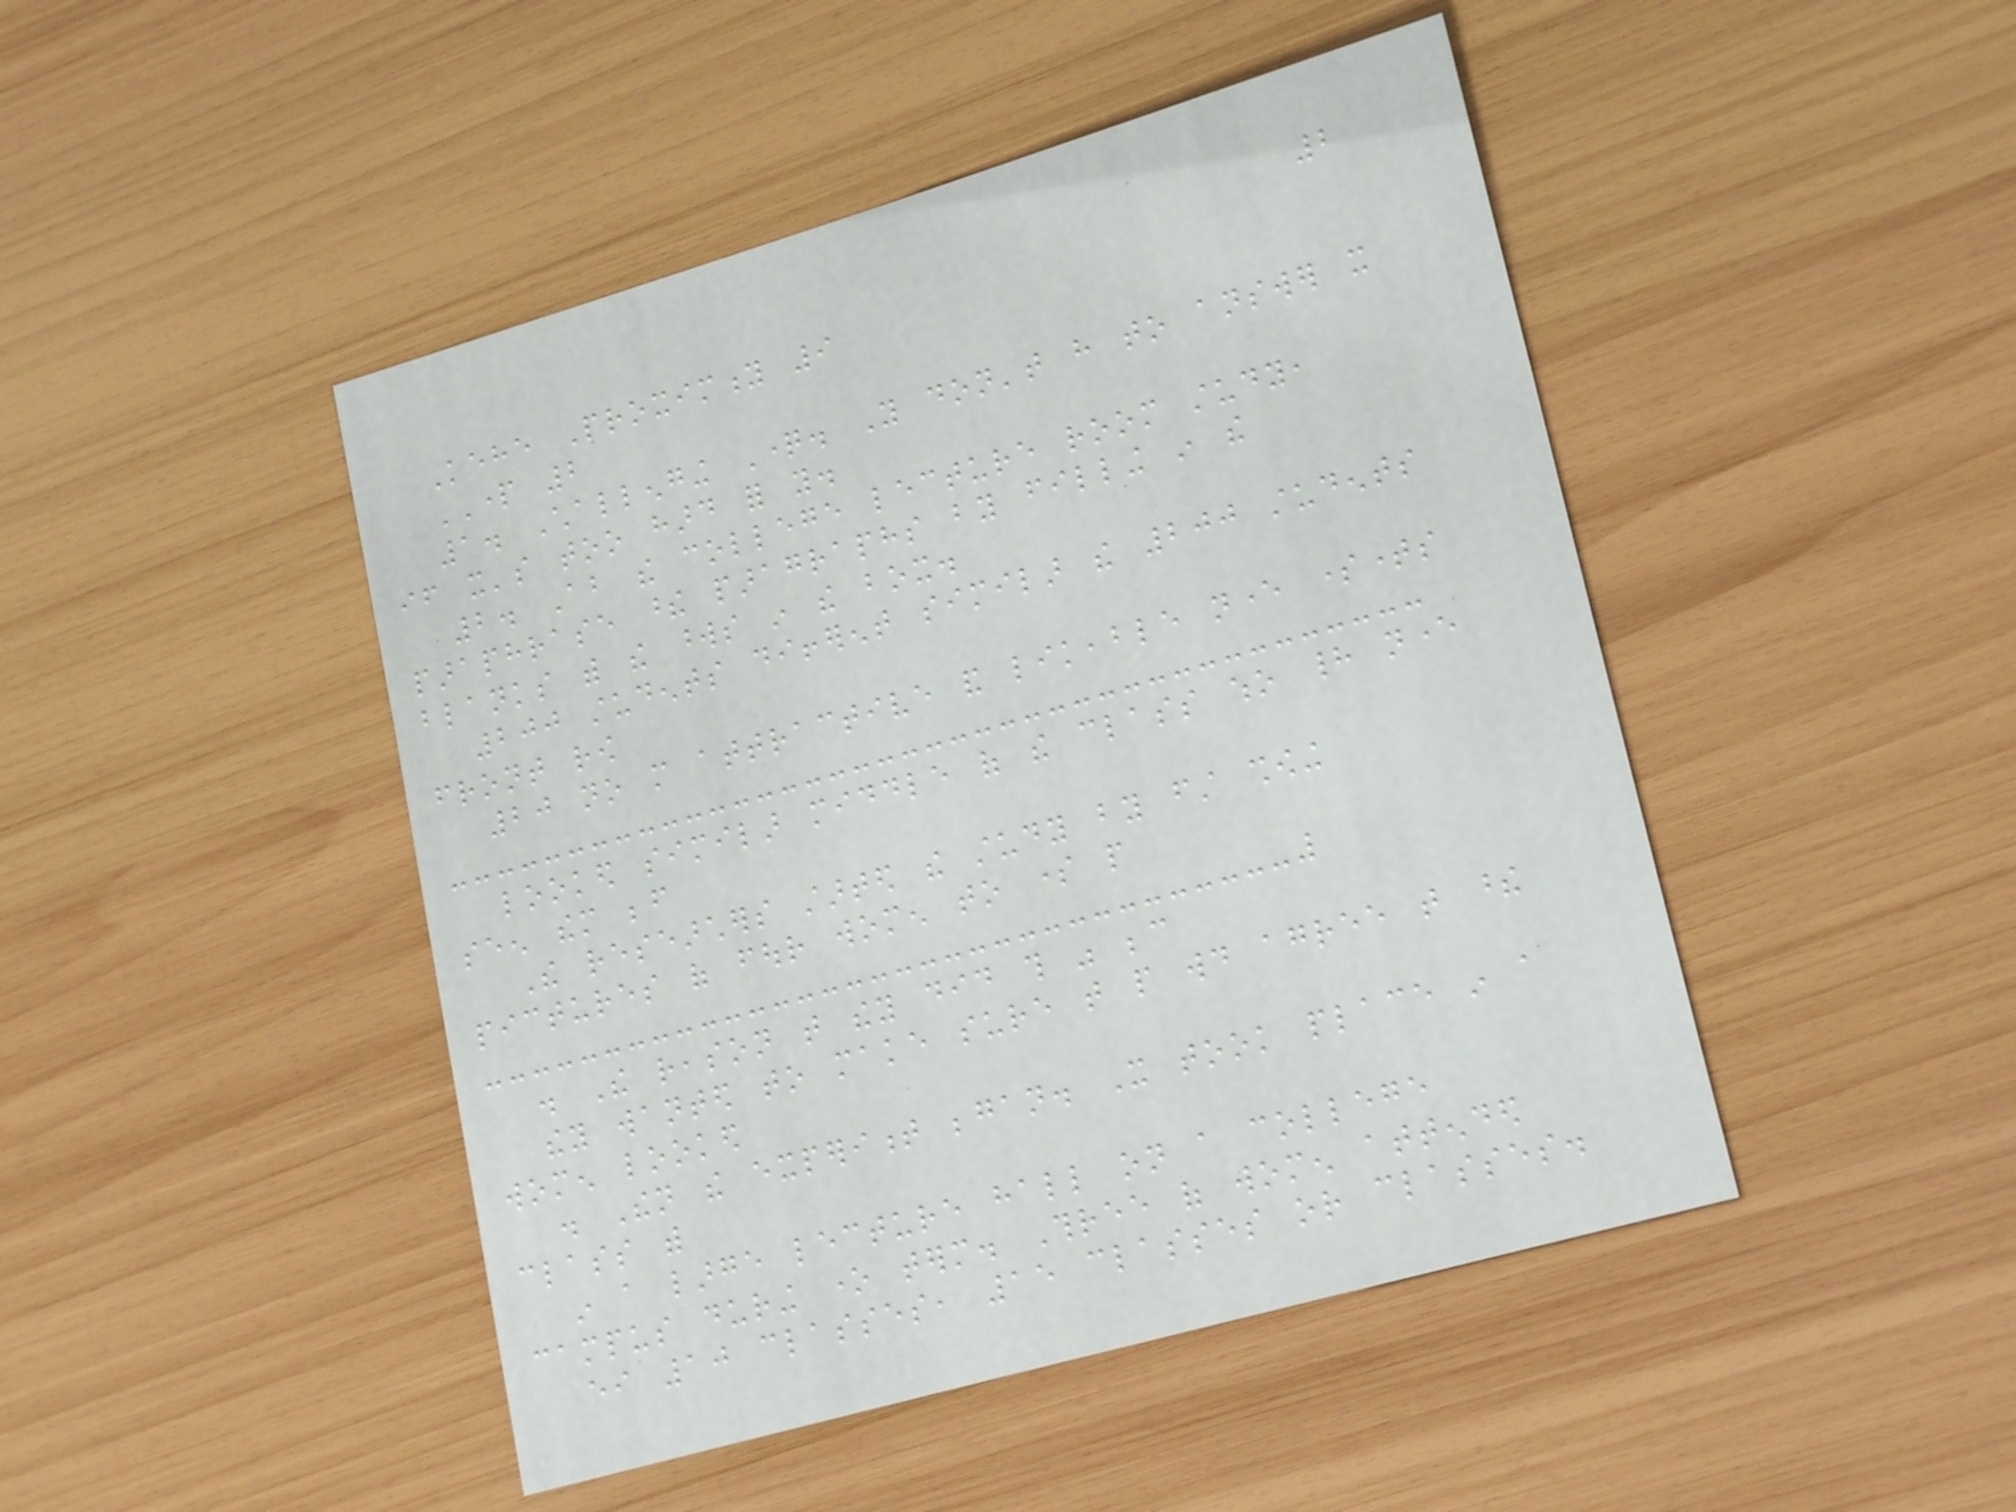2
Kehe Proximity 9
PART 2
1. Challenging Question. You don't have to answer it
if it's too hard for you.
2. About the college lecture room study,
paraphrase these paragraphs by filling in the
blanks with the words in the box.
200 students different similar the 200 students
front row
20 no more attractive and likeable never sometimes
looked similar middle of the class who had never
seen them before
The researchers started the study by first showing
pictures of four women to some people
. The reason that they did this was because
they wanted to make sure that people would agree that these
women looked
. Then the experiment began. It took place in a
class with
in a large lecture hall on a college
campus during one term. Three of women attended
either 10 classes, 15 classes or classes.
